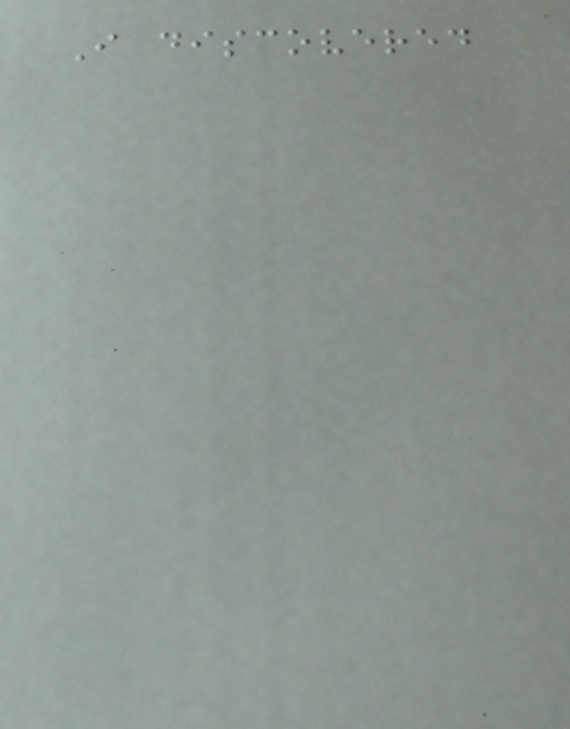I discovered
